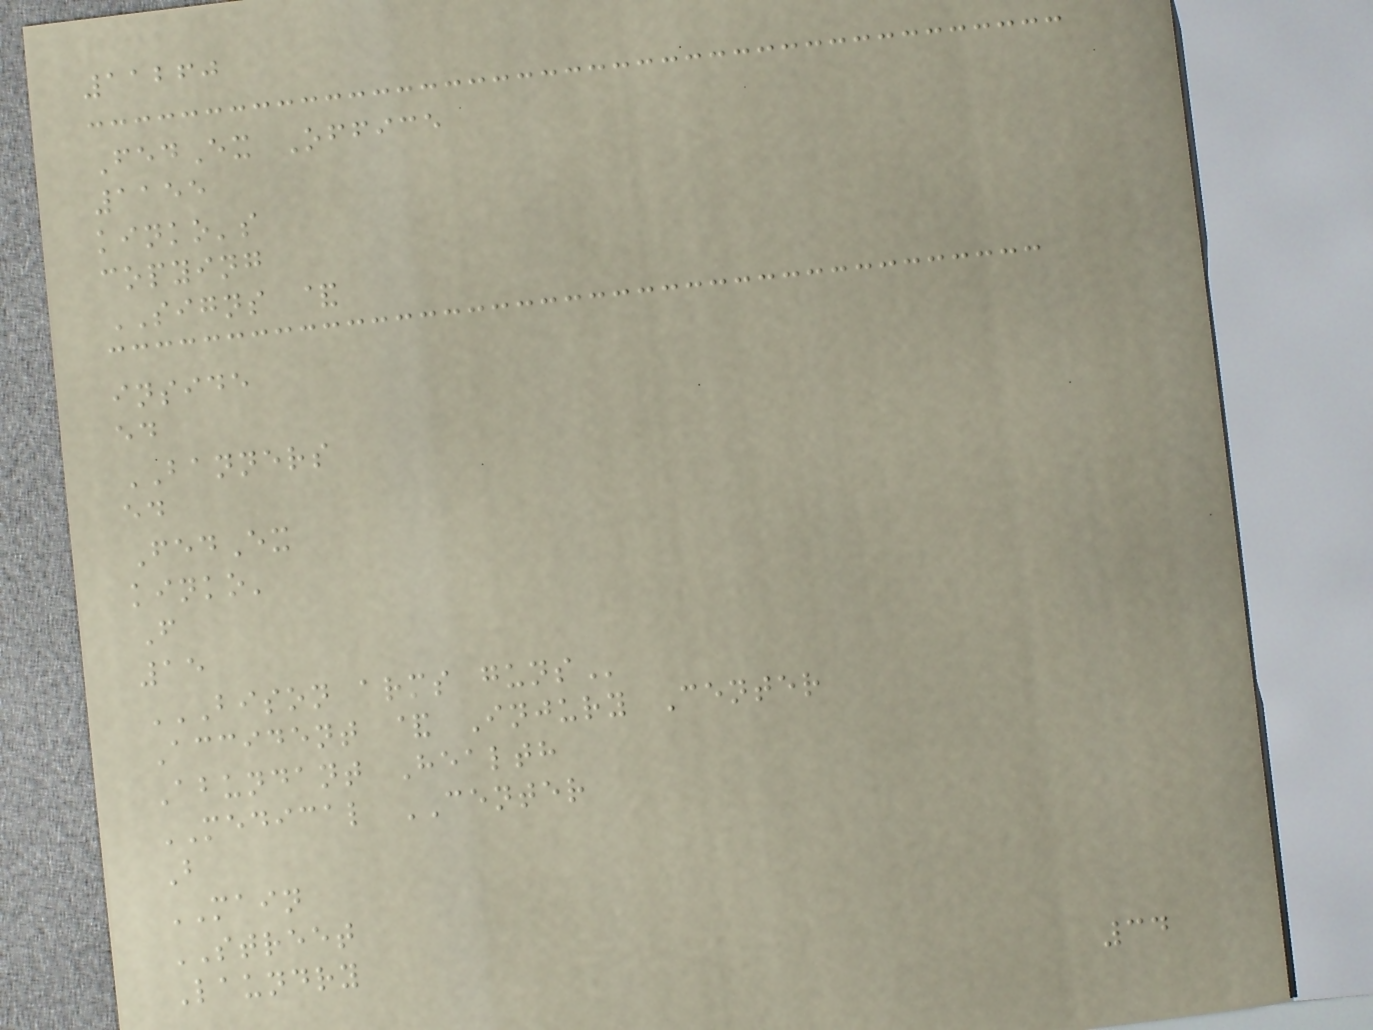11260
FedEx Office
1155
kinko's
copying
SIGNS &
inside
ed
BANNERS
ed
FedEx
kinko'
F
15
BISON ARMS GUNS
Accident & Injury Center
Abundant Health
MEDICAL CENTER
B
MAIN
STREET
Laundry
34
